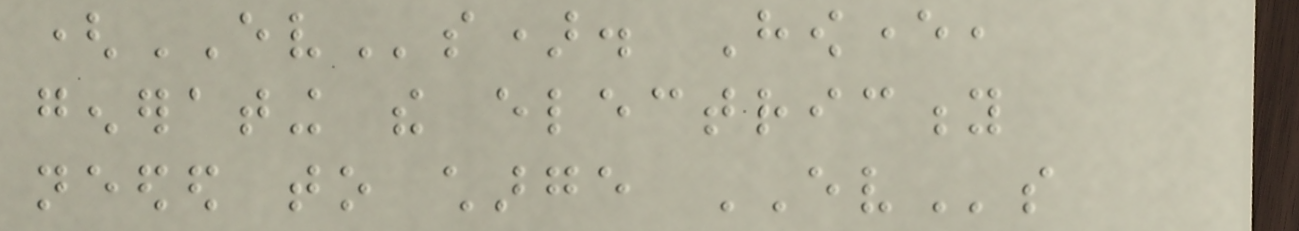(EVs). However,
generating the electricity
needed to charge EVs
